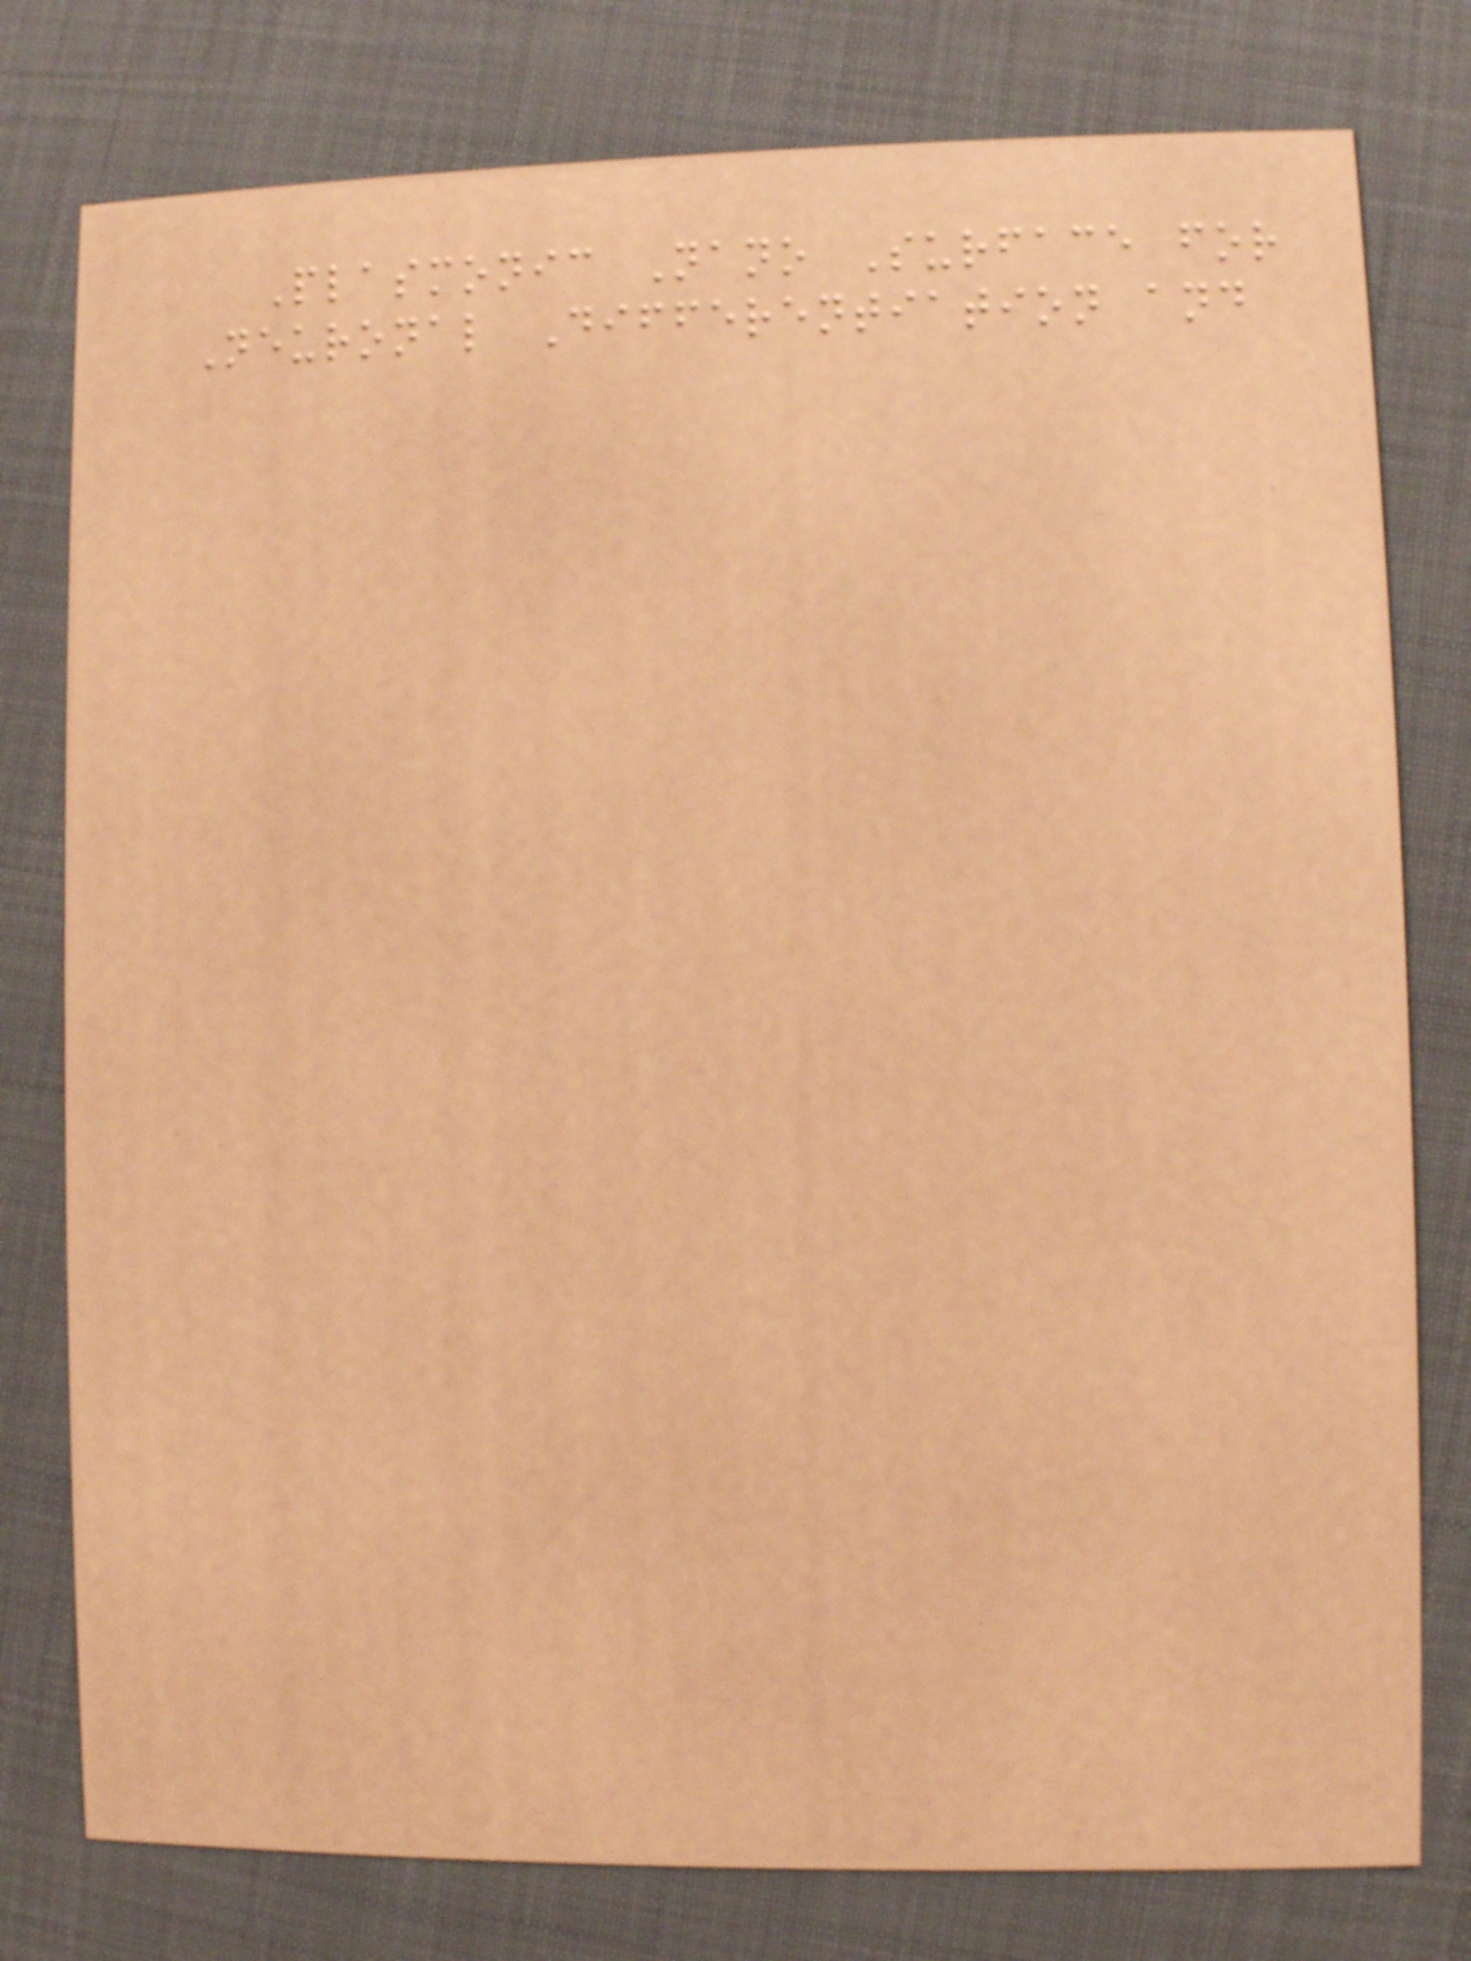Plasmonic Nano Surface for
Neuronal Differentiation and
